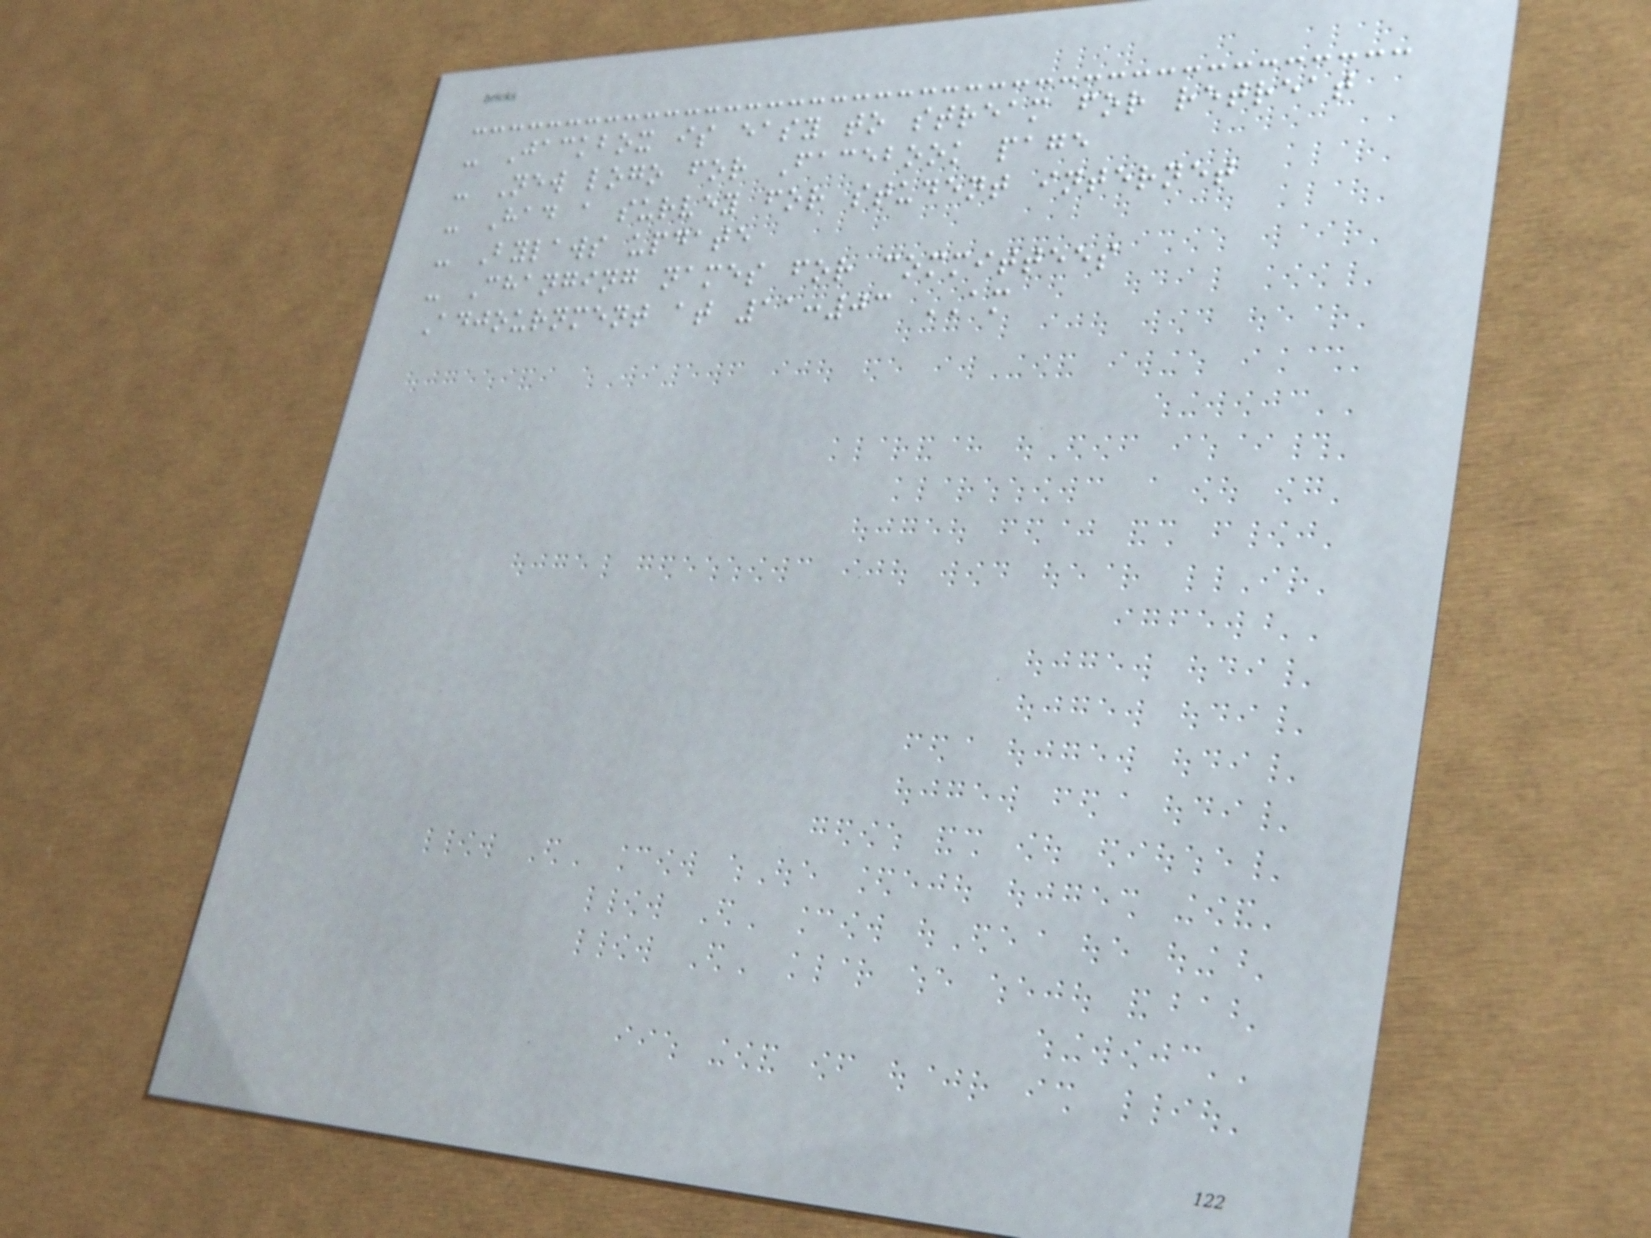- Jackbox is easy to stream for retreat
- New logo for Facebook page
- Had a survey for student internet
- Bylaws update
- Changing names for committees
Adjournment at 11:03 AM
